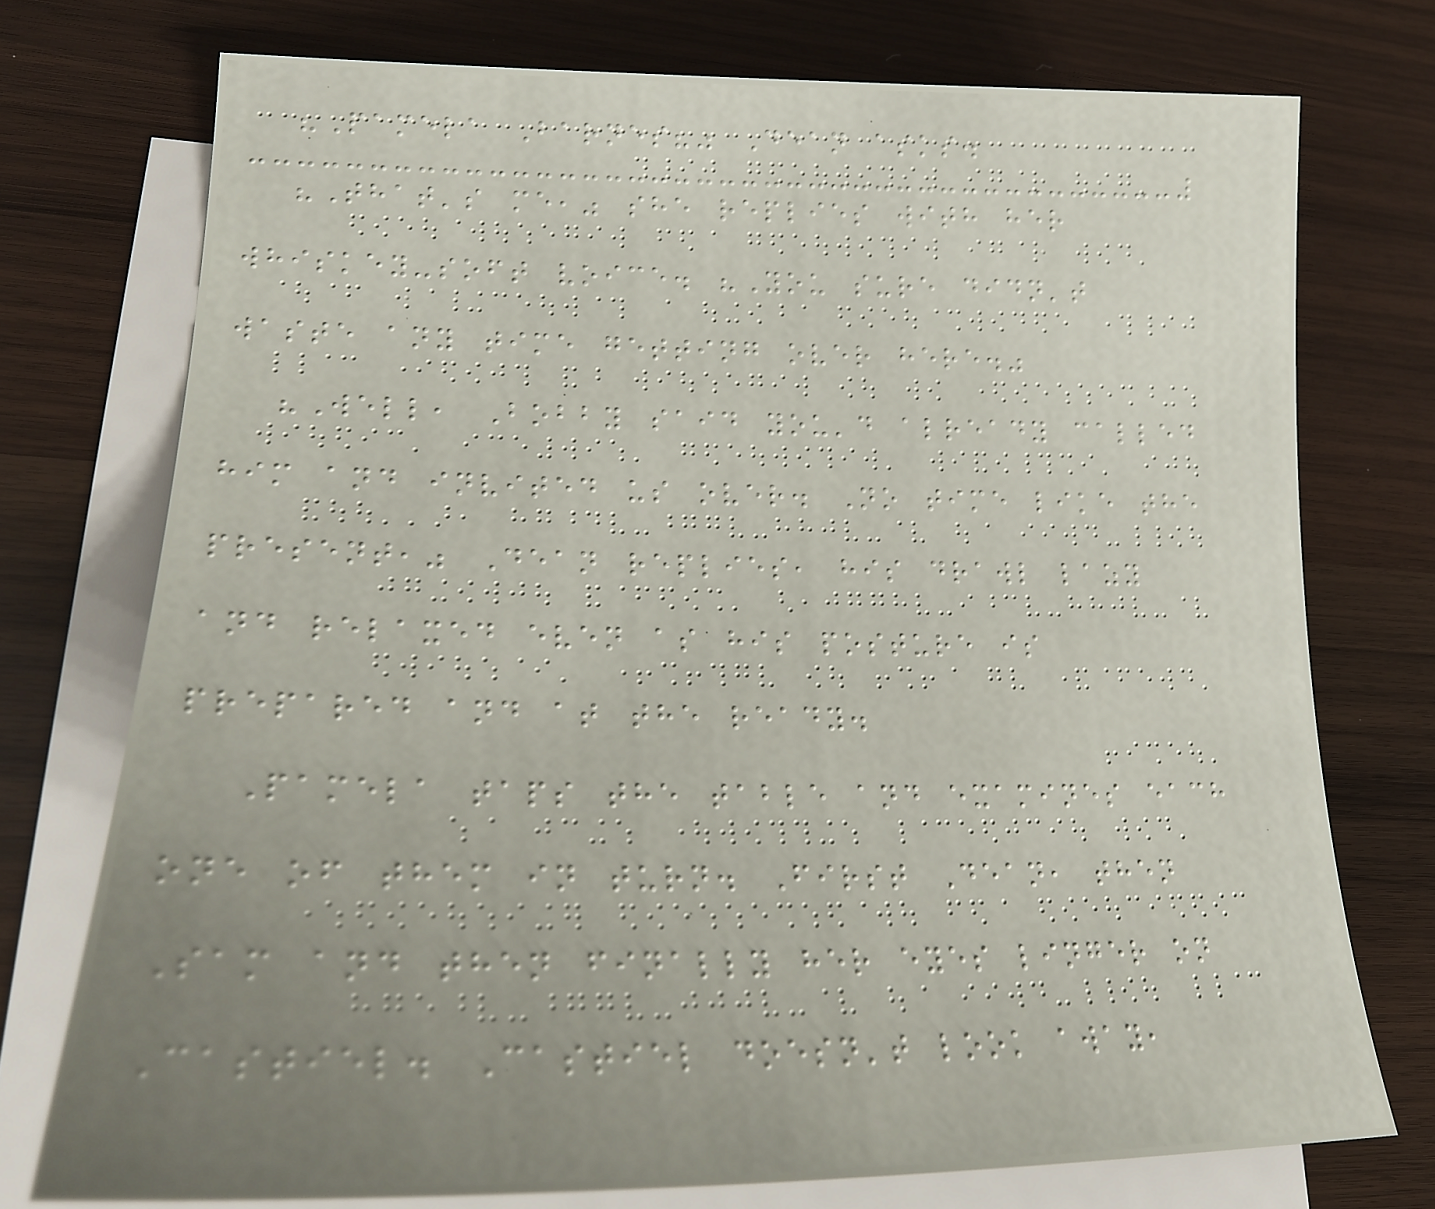"Pamela Barnes?" Dean asks.
"That's me," she replies with her
whiskey-soft voice. "You sure didn't
waste any time getting over here."
"Well, Bobby said you'd already called
him and invited us over. No time like the
present," Dean replies, his drawl lazy
and relaxed even as his posture is
prepared and at the ready.
Pamela taps the table and examines each
one of them in turn. First Dean, then
Sam and then finally her eyes linger on
Castiel. Castiel doesn't look away,
